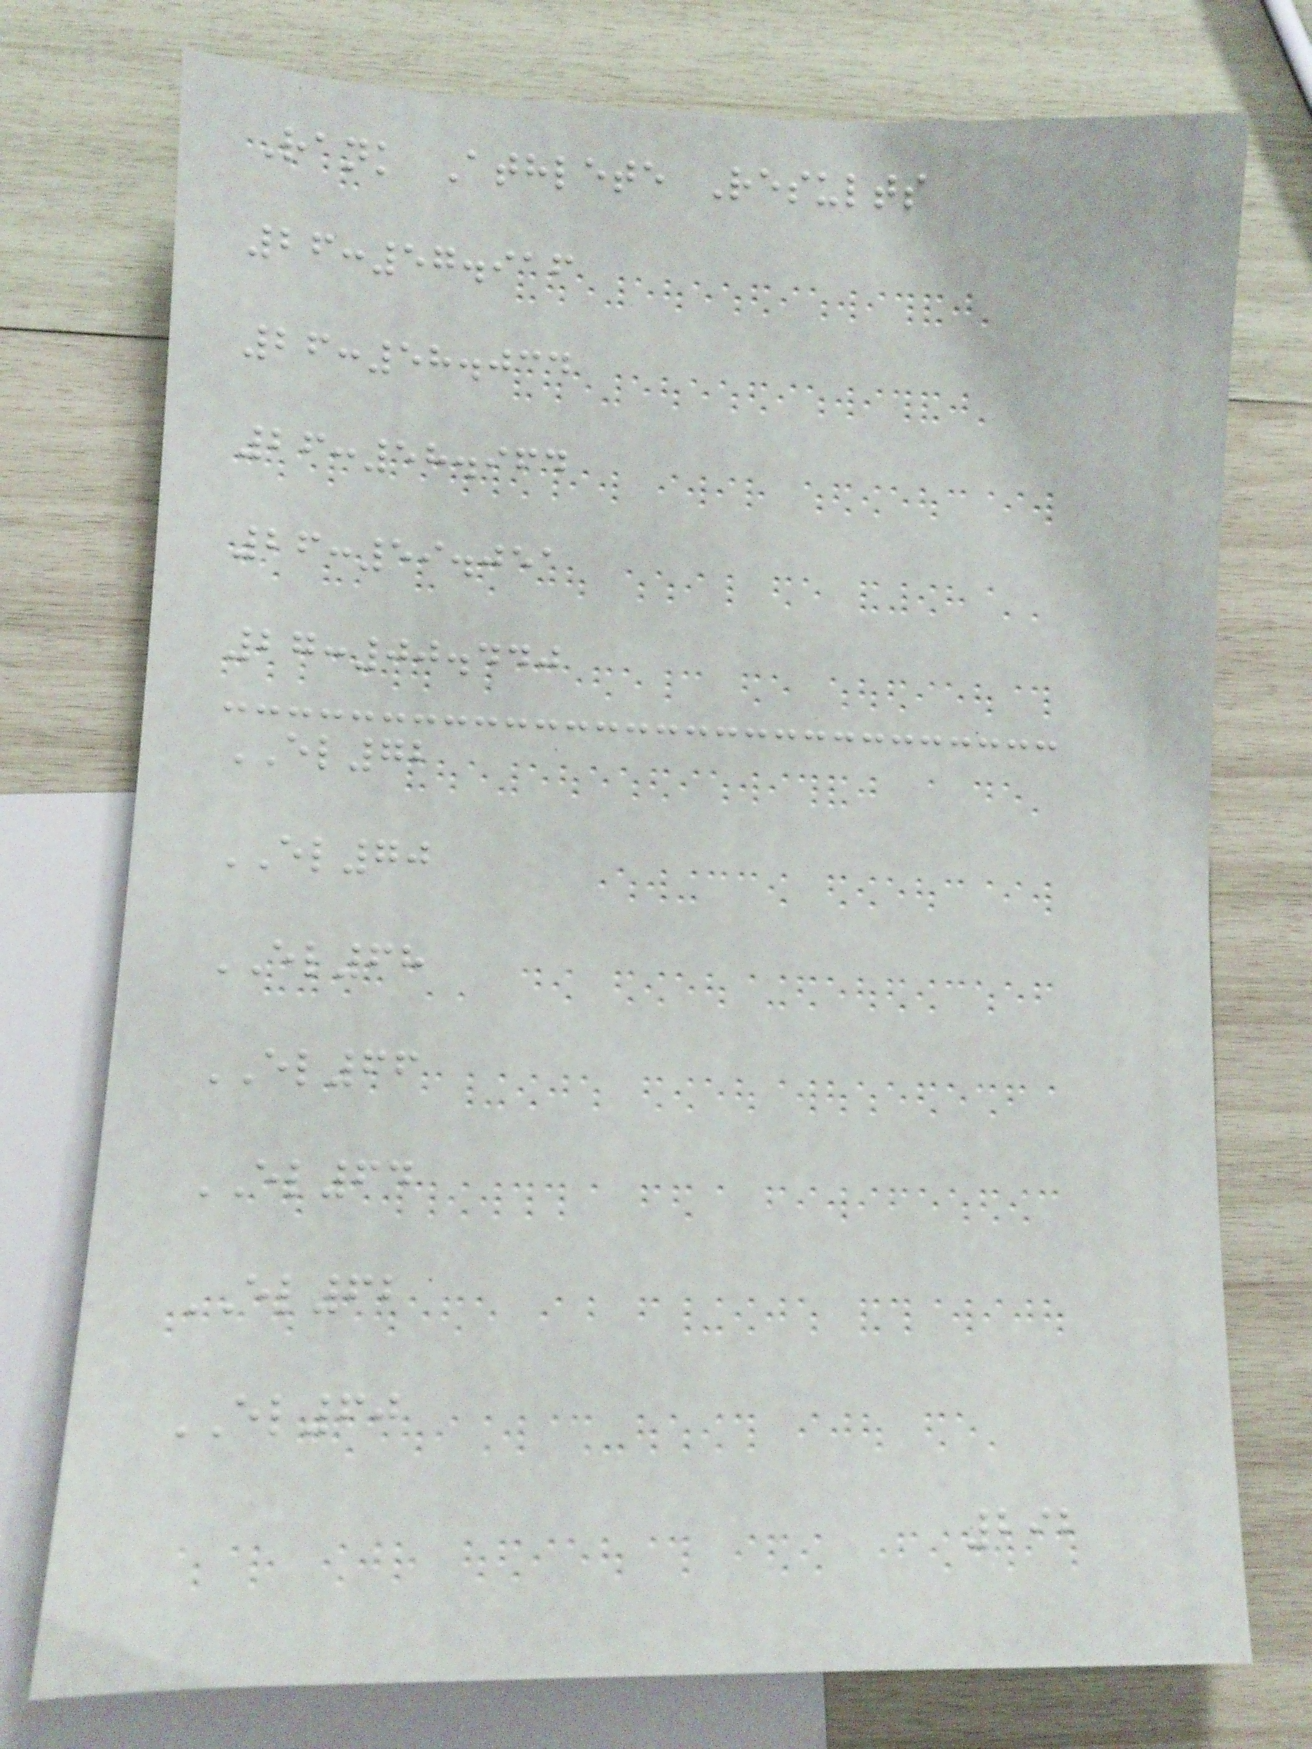Rank Athlete Results
26:57.916
26:58.034
26:58.964
26:59.051
27:00.440
EL72
EL70
EL68
EL66
EL64
EL62
EL60
292
